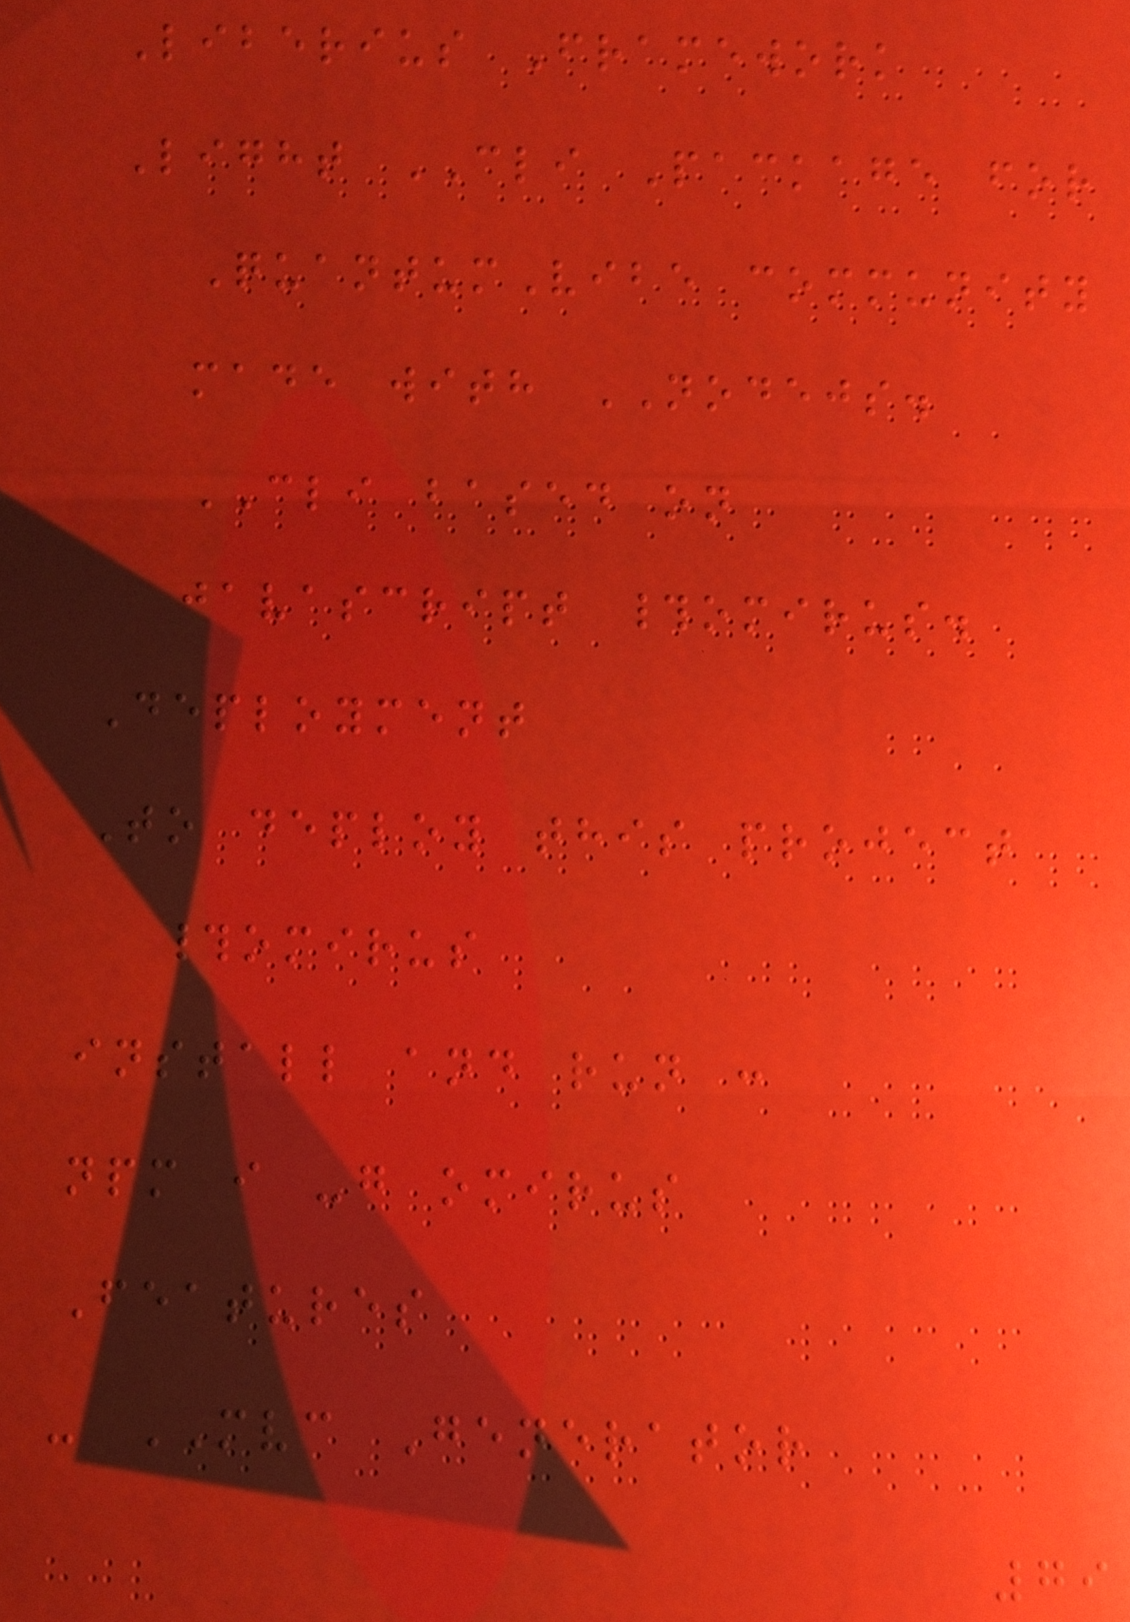Liberius Framework
Light CLI Package for
QuantumVibe community
made with NODEJS.
CLI based on
javascript #omirus.
Deployment
To deploy this project
#omirus
install and run :
npm i -g omirus
Features
- MVC Generator
79
